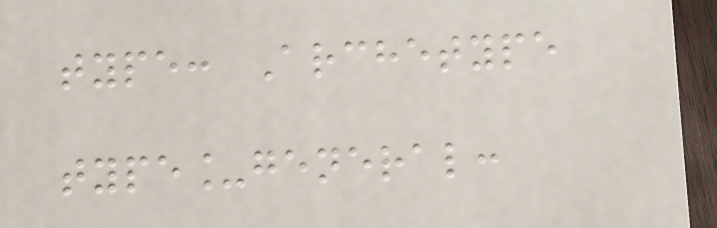type: Archetype
type_general:
